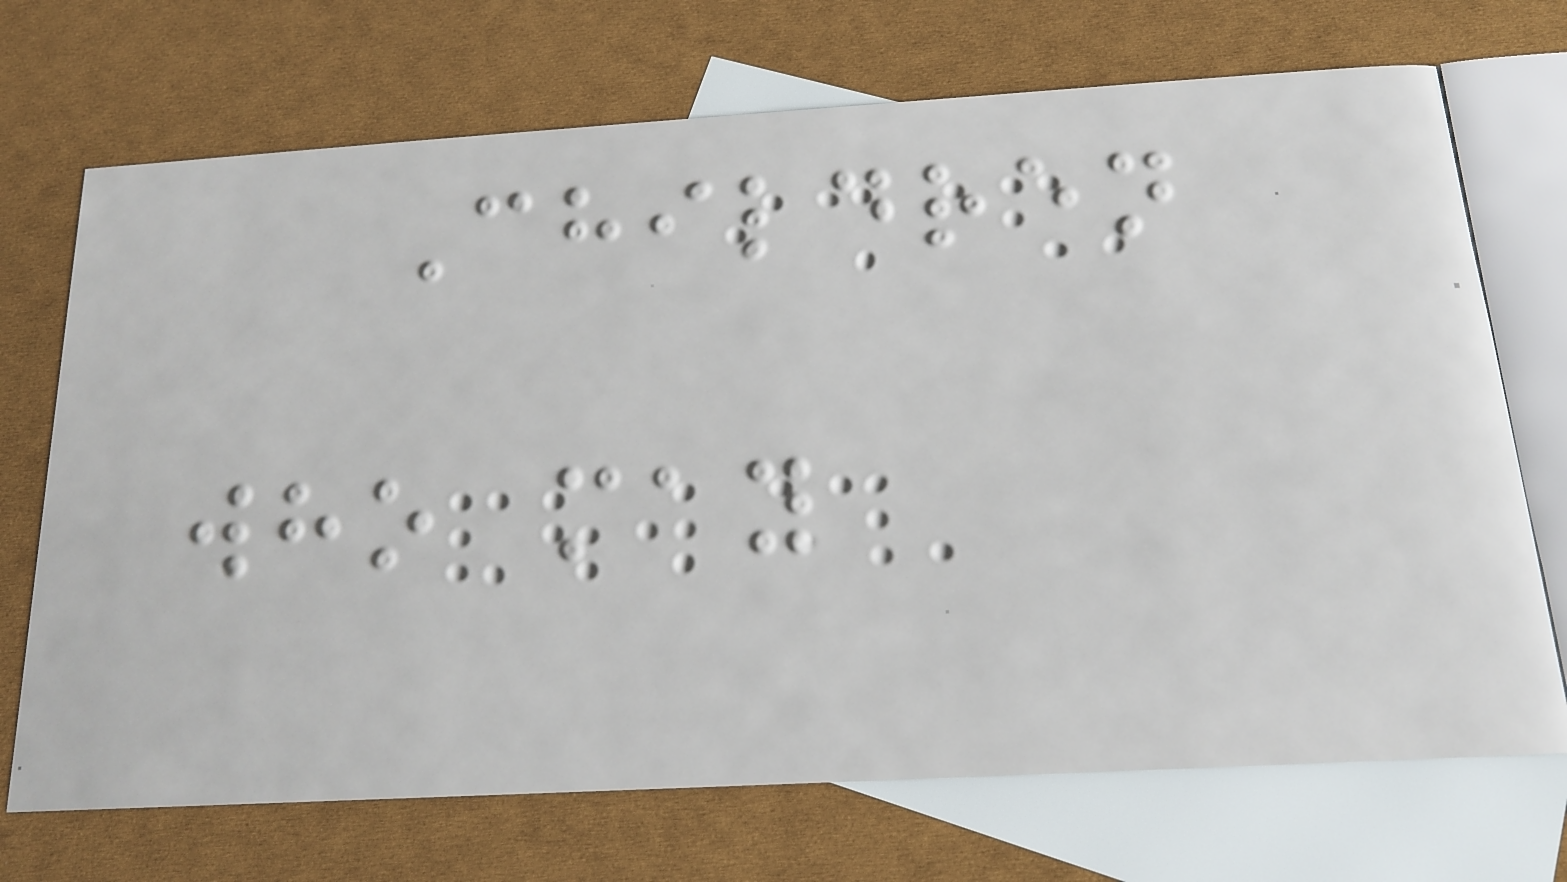Children
who may
